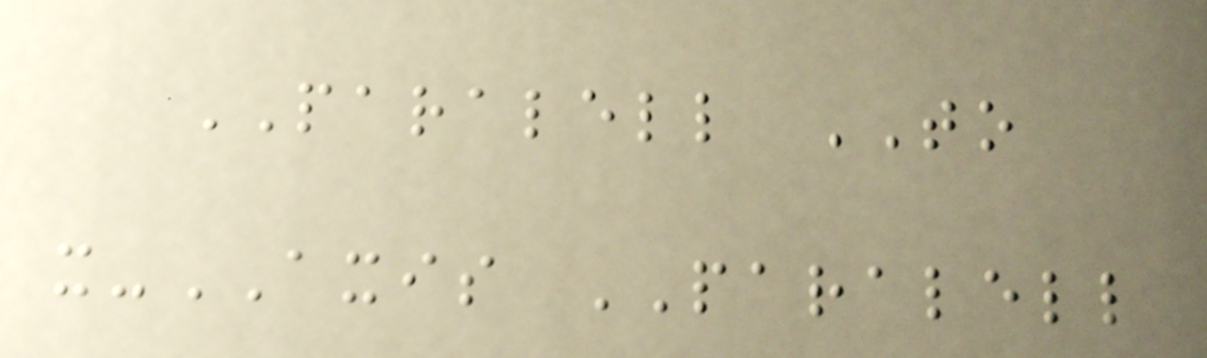PARALELL TO
x-AXIS PARALELL
